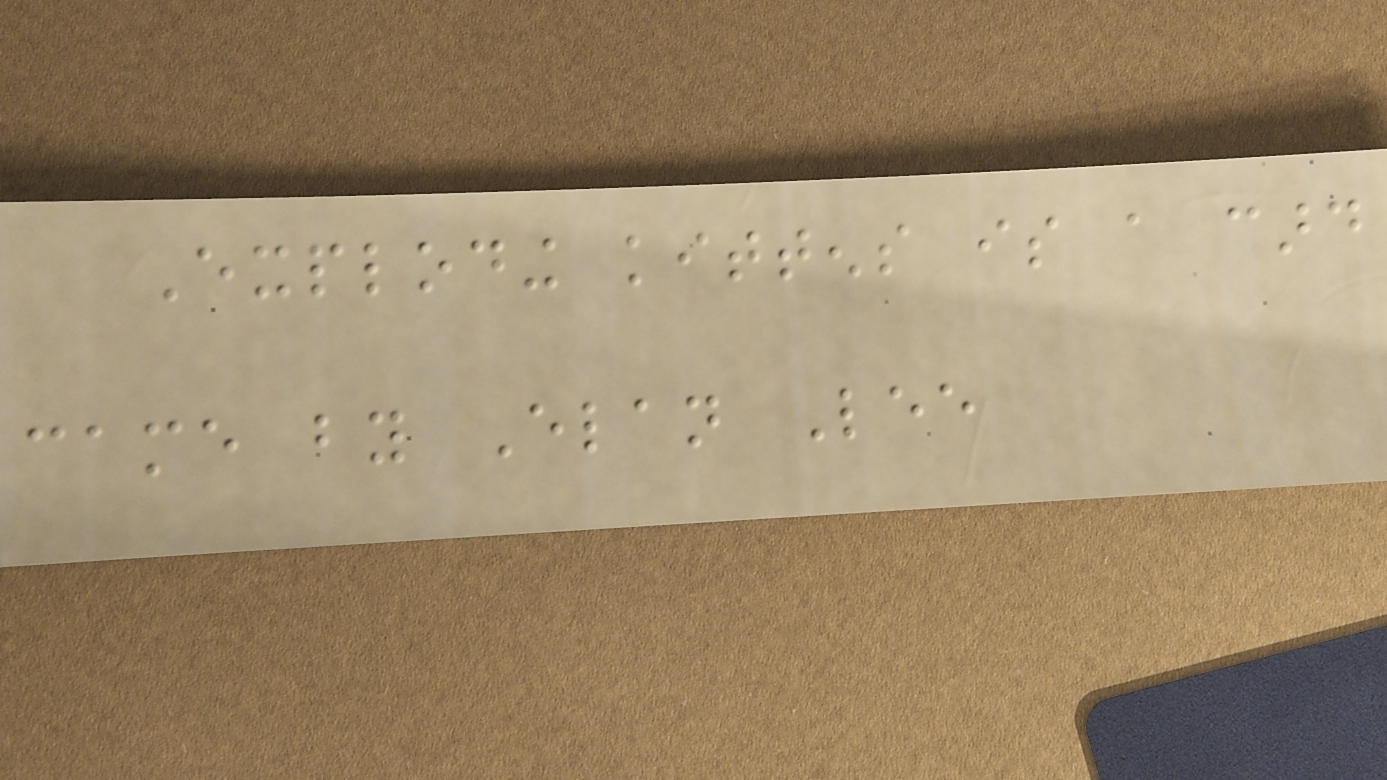Exploding kittens is a card
came by Elan Lee
